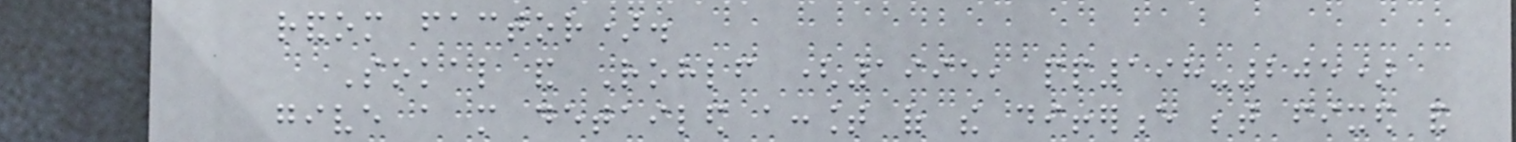random factor).
Sokal and Rohlf (1995, pp198-205)
give a more detailed account of the difference between fixed and
